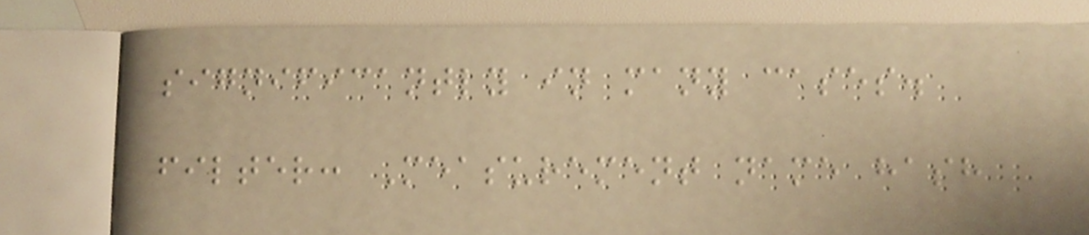significantly in many cases.
filter: Measurement name hash
